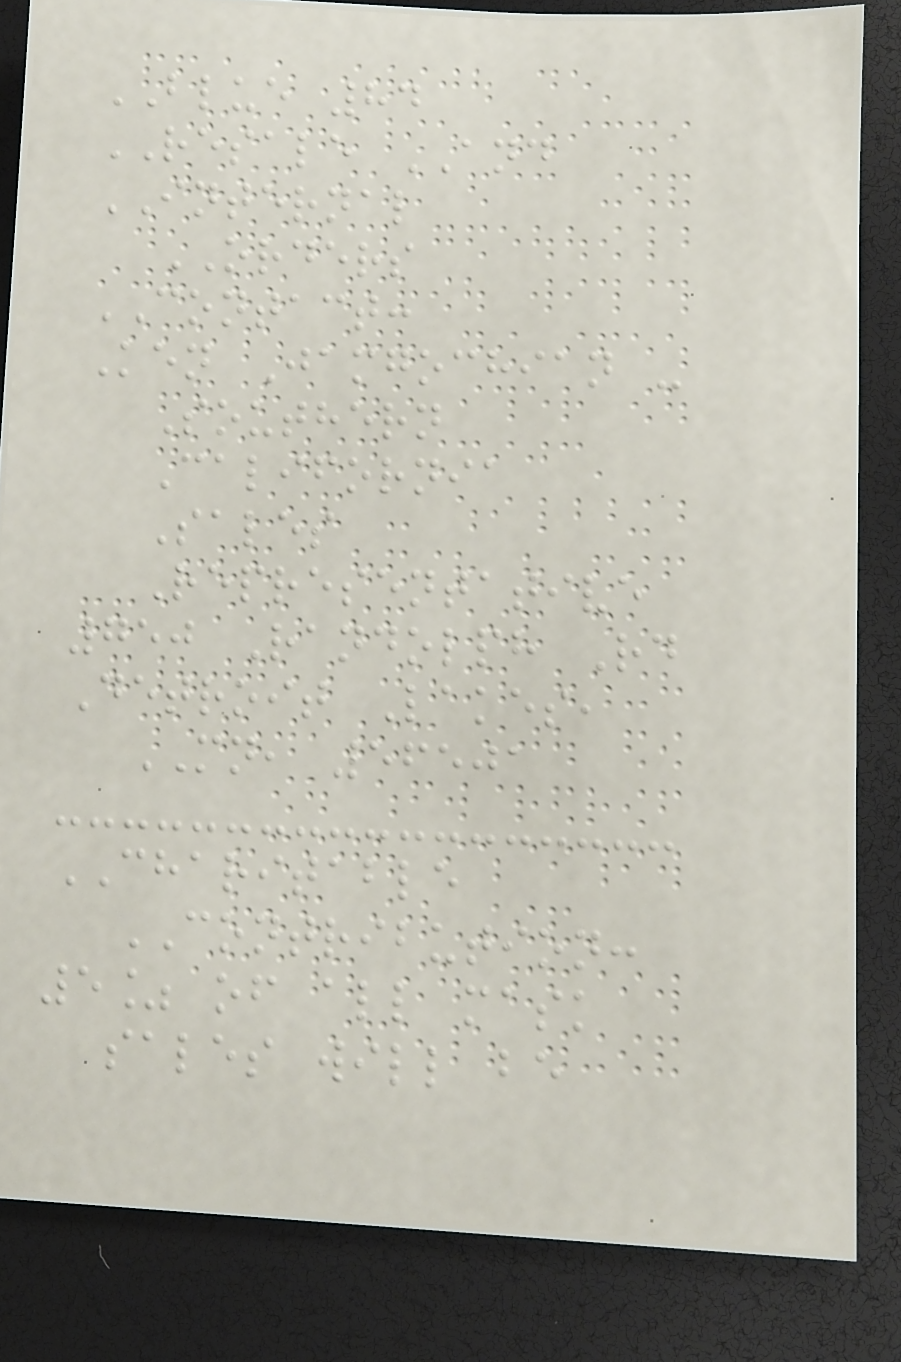BLUE 84
RESALE AND
INTERNAL
ORDERS
CONTACT:
Ken Jamgochian -
Southern
California
Sales
Representative
750 Randolph Rd
Detroit Lakes,
MN, 56501
CHARITABLE
CONTRIBUTION:
5% of all mask
sales will be
